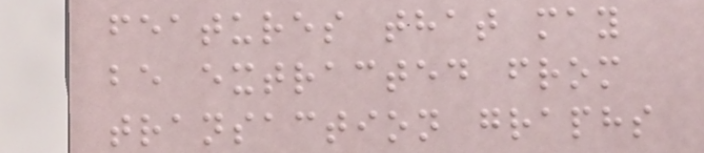features that may
be extracted from
transaction graphs
